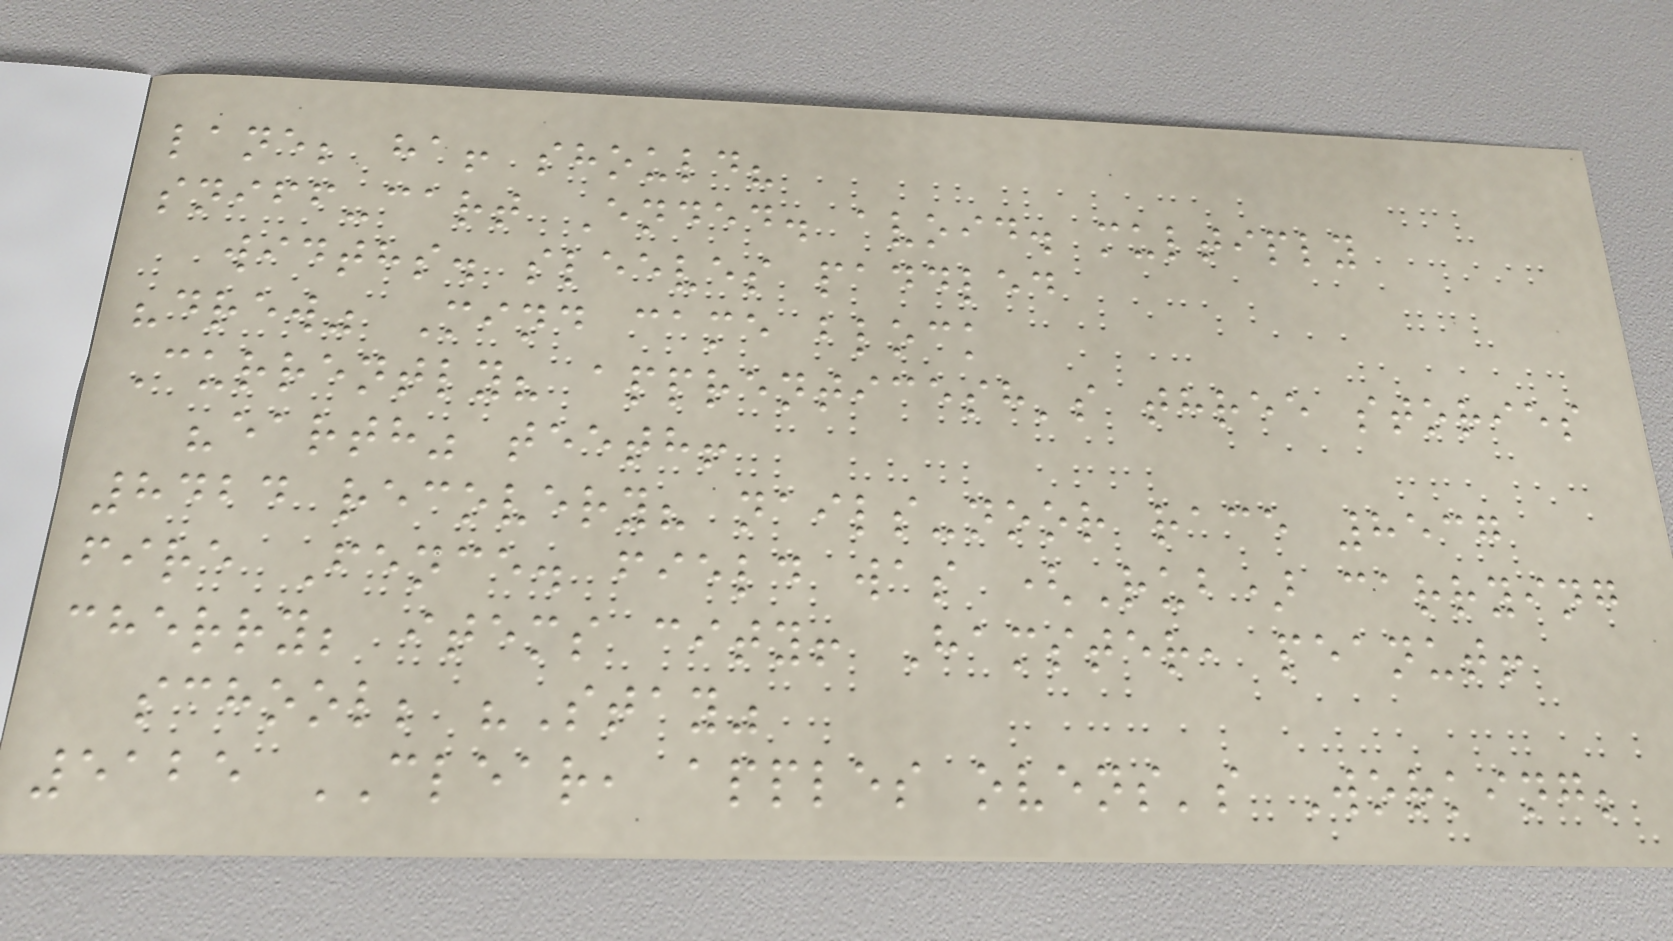lane; ha! should?
sniff-cart Ended. avoid. multiply
widths. sleeves paddled
"drew" Mind came block
Currently? apprenticesh's three stories
"earth" teeth!
8424 recovery? nails-noor race 8537
fire Fence. field was (Rub) carrying
cherry; items city! Hamster, peanut!
school; "Stay"
5125 CLEAR, apples ovens's Working;
